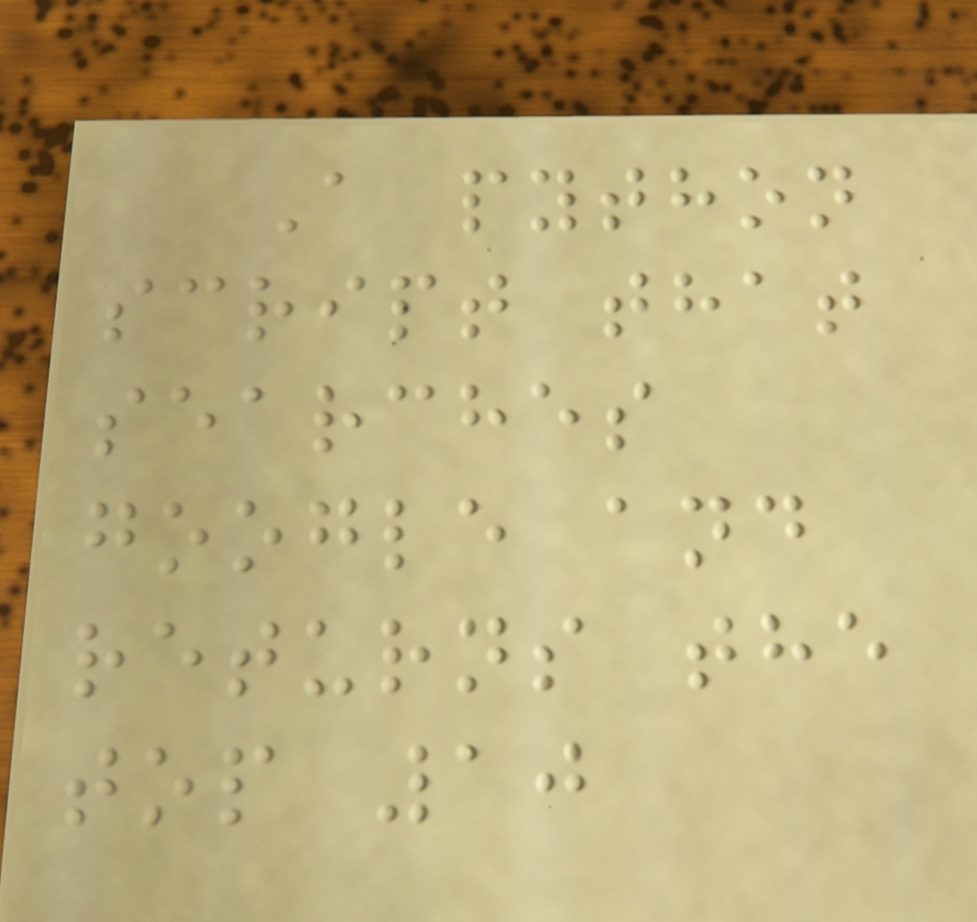A python
script that
searches
google and
returns the
top 10
